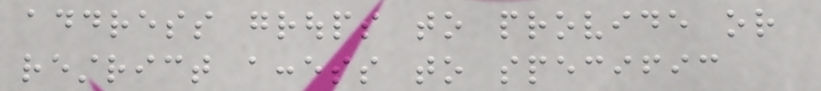address groups to provide or
restrict access to specific
